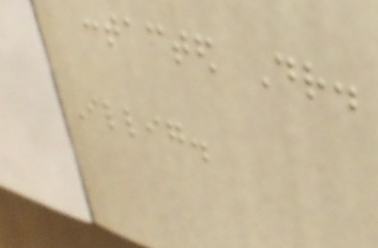contacted Dr.
Illig.
